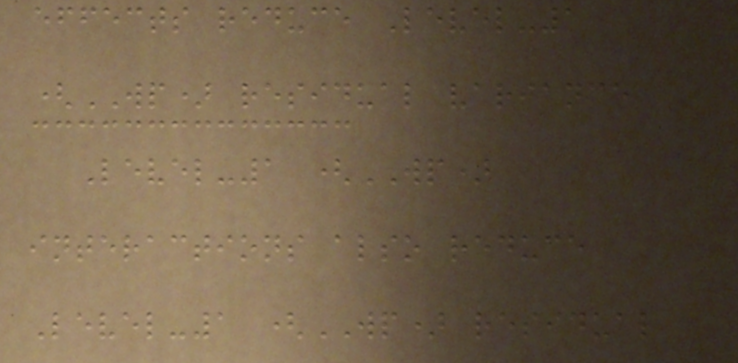effects reduce Level-1
(WP) residual variance
Level-1 (WP)
interactions also reduce
Level-1 (WP) residual
